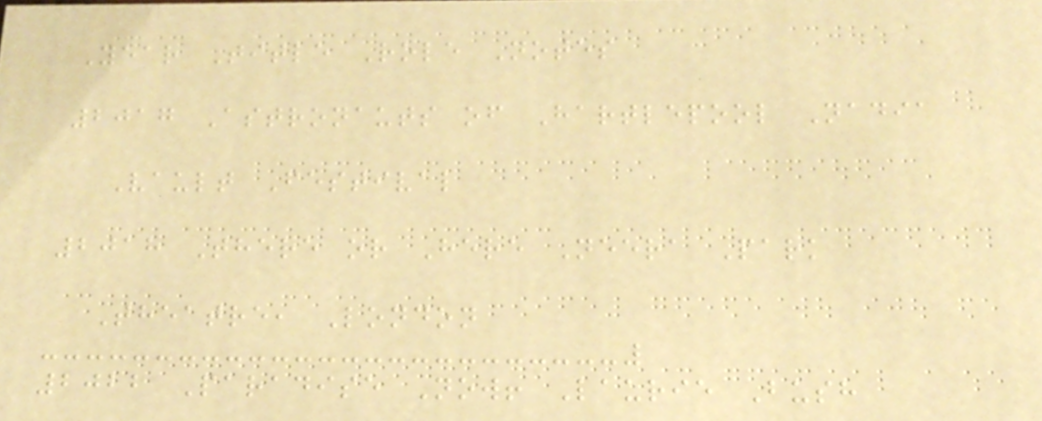Year Title Role Notes
2017 Astronauts of Hartlepool Nadia
Vault Festival
2018 There or Here Neera Park
Theatre, London
2022 Paradise Now! Laurie Bush
